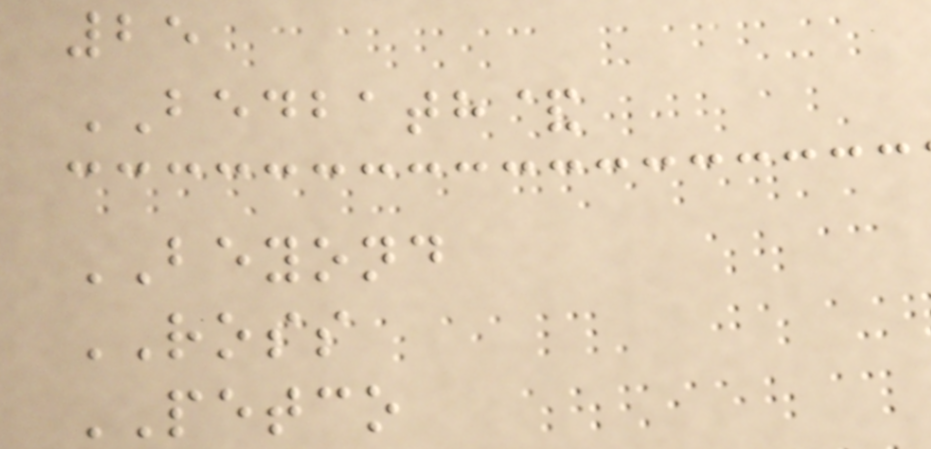25
BEDBATH&
BEYOND
ROSS
PETCO
